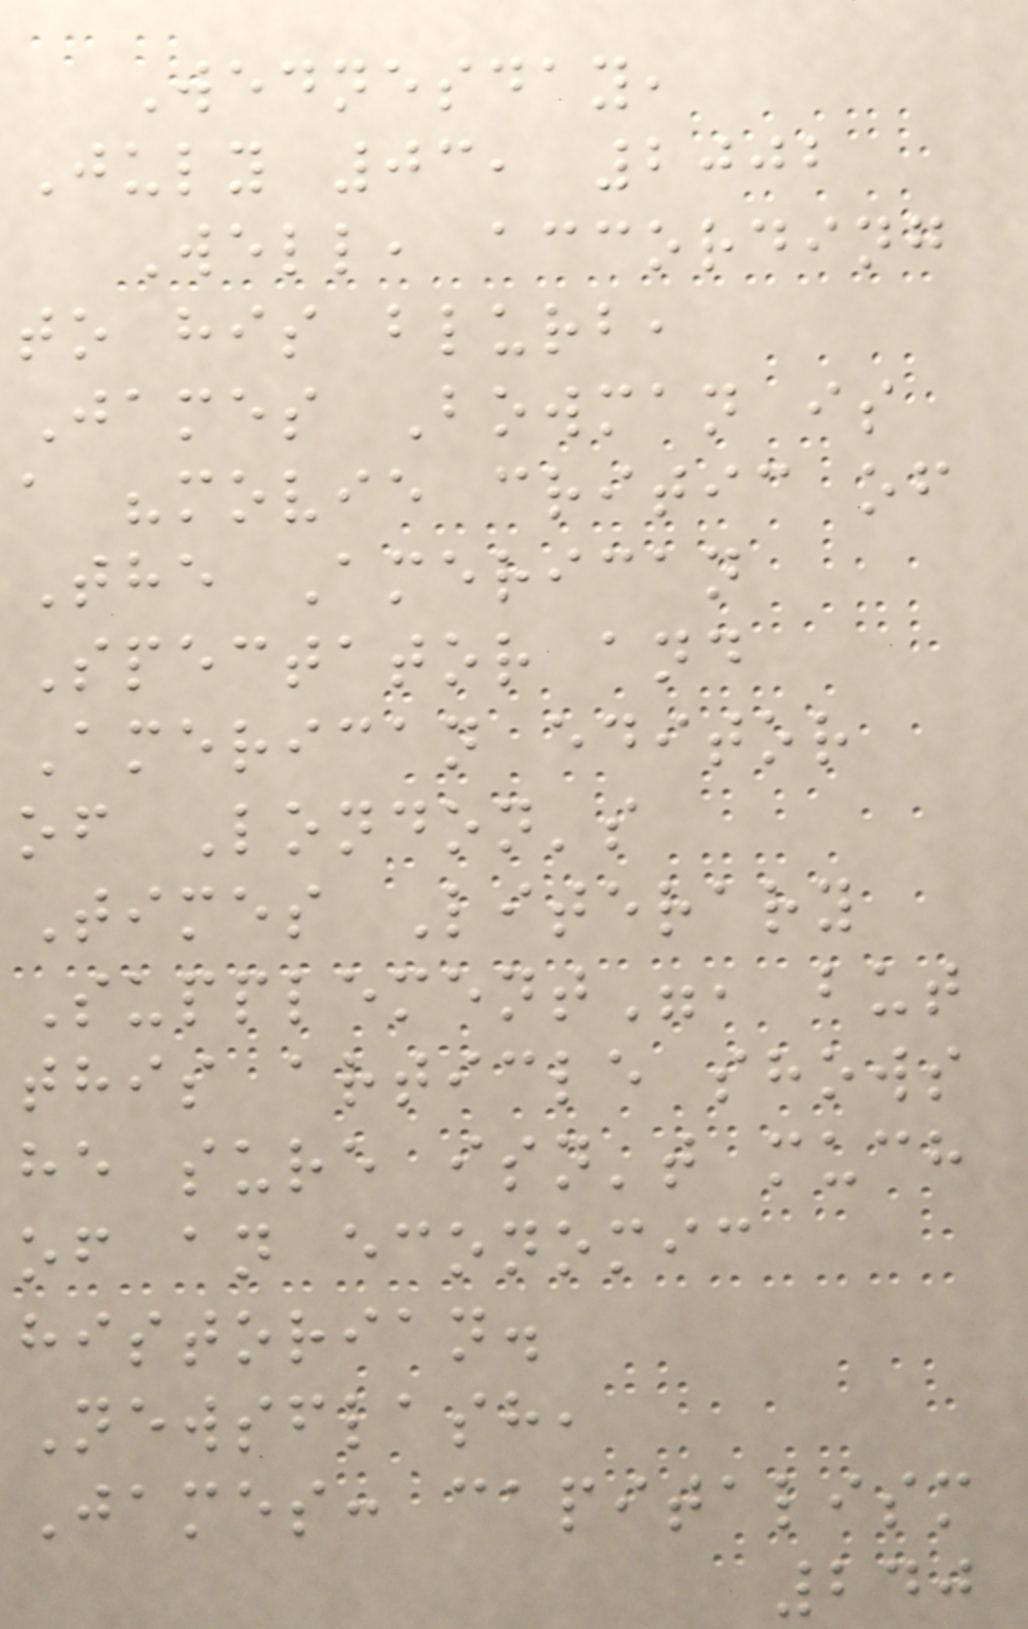Wednesday,
July 03, 2002
Well, according
to his blurb,
James Bowman is
a "movie critic of
The American
Spectator and
American editor
of London's
Times Literary
Supplement", but
this article shows
he sure isn't much
of an economic
historian.
Newsflash,
James: capitalism
240
